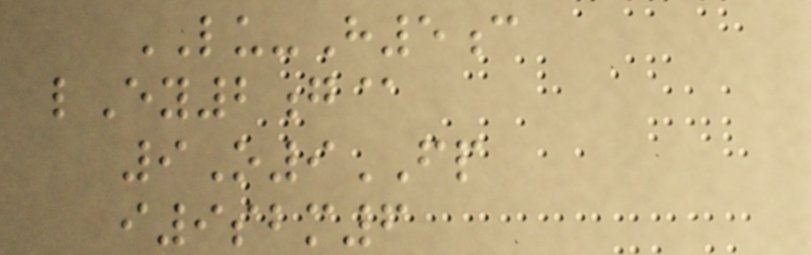LU-H5c
lEy2g@
9O9FP
i9sbm6
